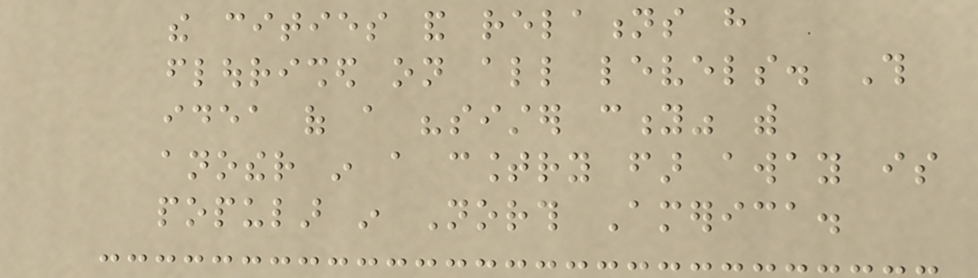the cities and relations have
flourished on all levels. This
idea of a "sister city" with
another in a country far away is
popular in North America.
